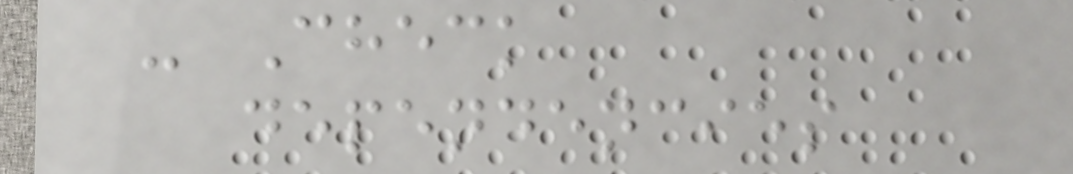- Check
dependencies
